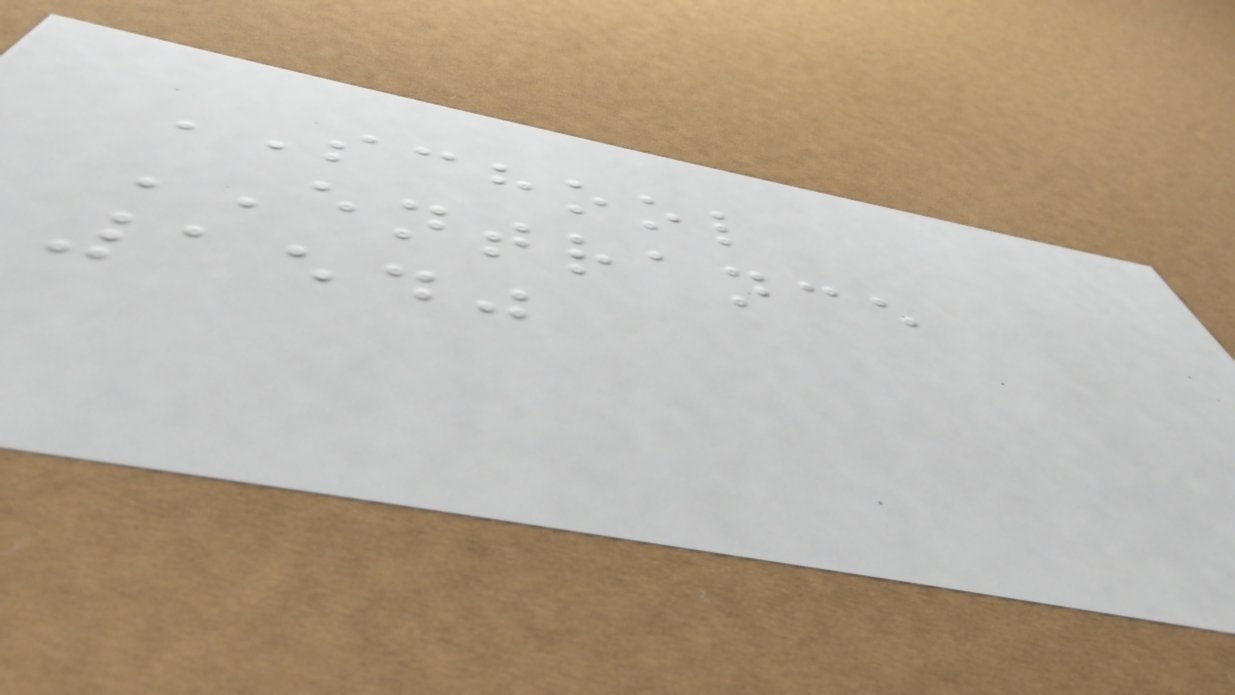SCHOOL
ENTRANCE
1540
